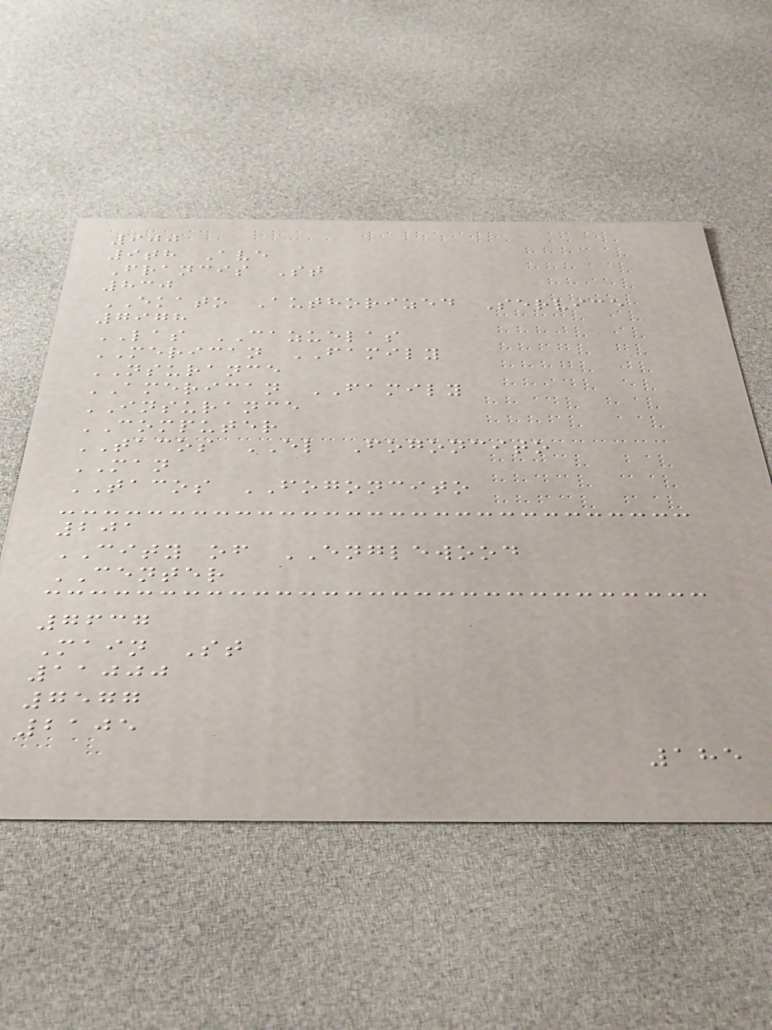900
9th Ave
Francis St
830
EKATO Authorized Service
7978
LAS CAZUELAS
MERICAN FAMILY
NSURANCE
AMERICAN FAMILY
INSURANCE
COMPUTER
TACOS EL Fogoncito
MAN
TACOS FOGONCITO
201
CITY of ENGLEWOOD
CENTER
7637
Main St
11000
7577
2105
185
